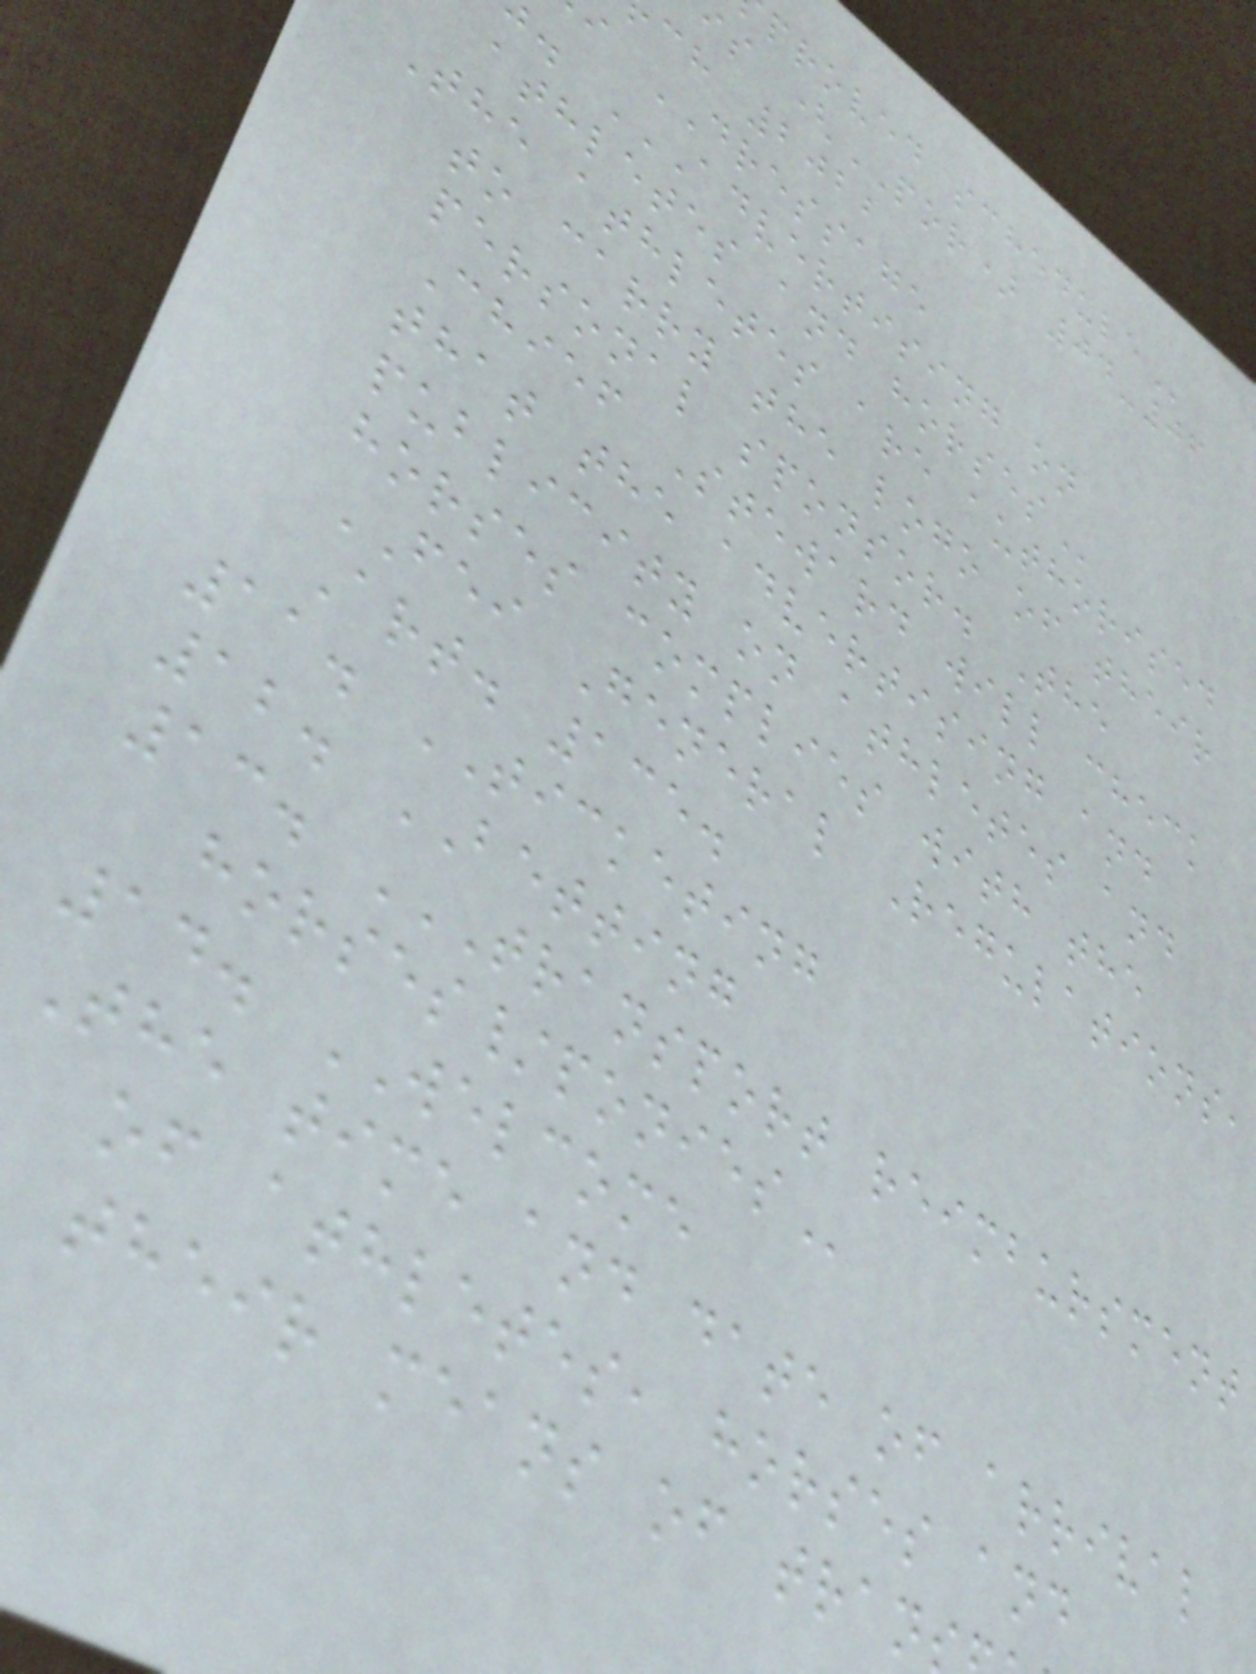is (POR) 04-06
ch 2022
i DRESSAGE
athletes and
The athletes are authorised
to carry the logo of their
personal sponsor. The
Chief Steward will check
that the advertising and
publicity on athletes and
horses complies with the
FEI General Regulations,
Art. 135.
11. TICKETING
12. BETTING
13. TRANSPORT REIMBURSMENT
14. WELCOME
The time and date of arrival
of athletes, horses and
their means of tran
